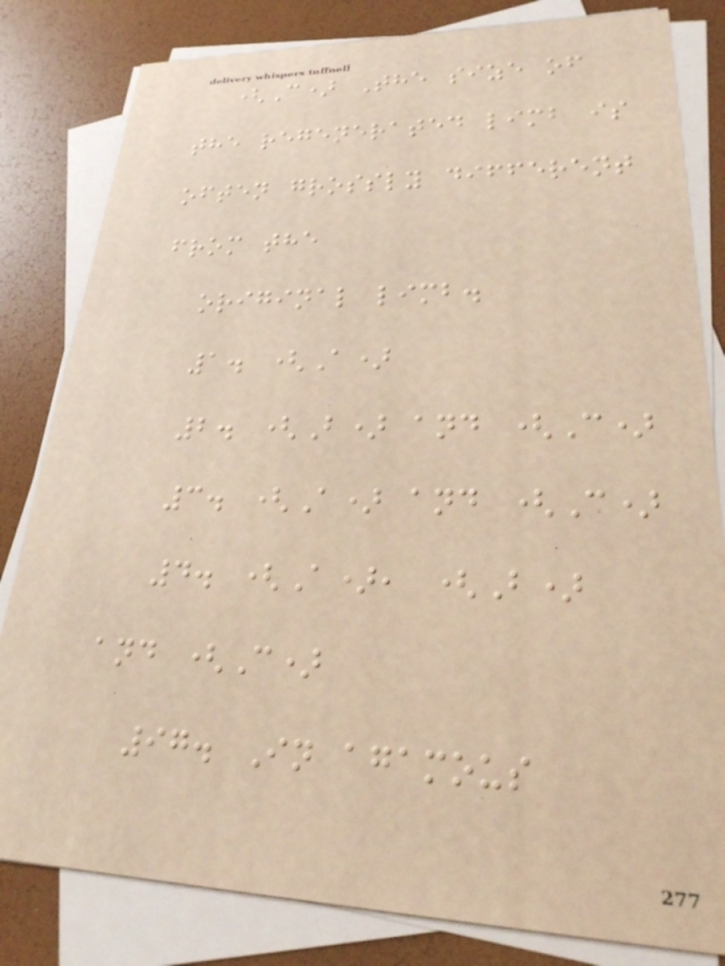(C) The size of
the regenerated limb is
often grossly different
from the
original limb.
1. (A)
2. (B) and (C)
3. (A) and (C)
4. (A), (B)
and (C)
97. In agamous
